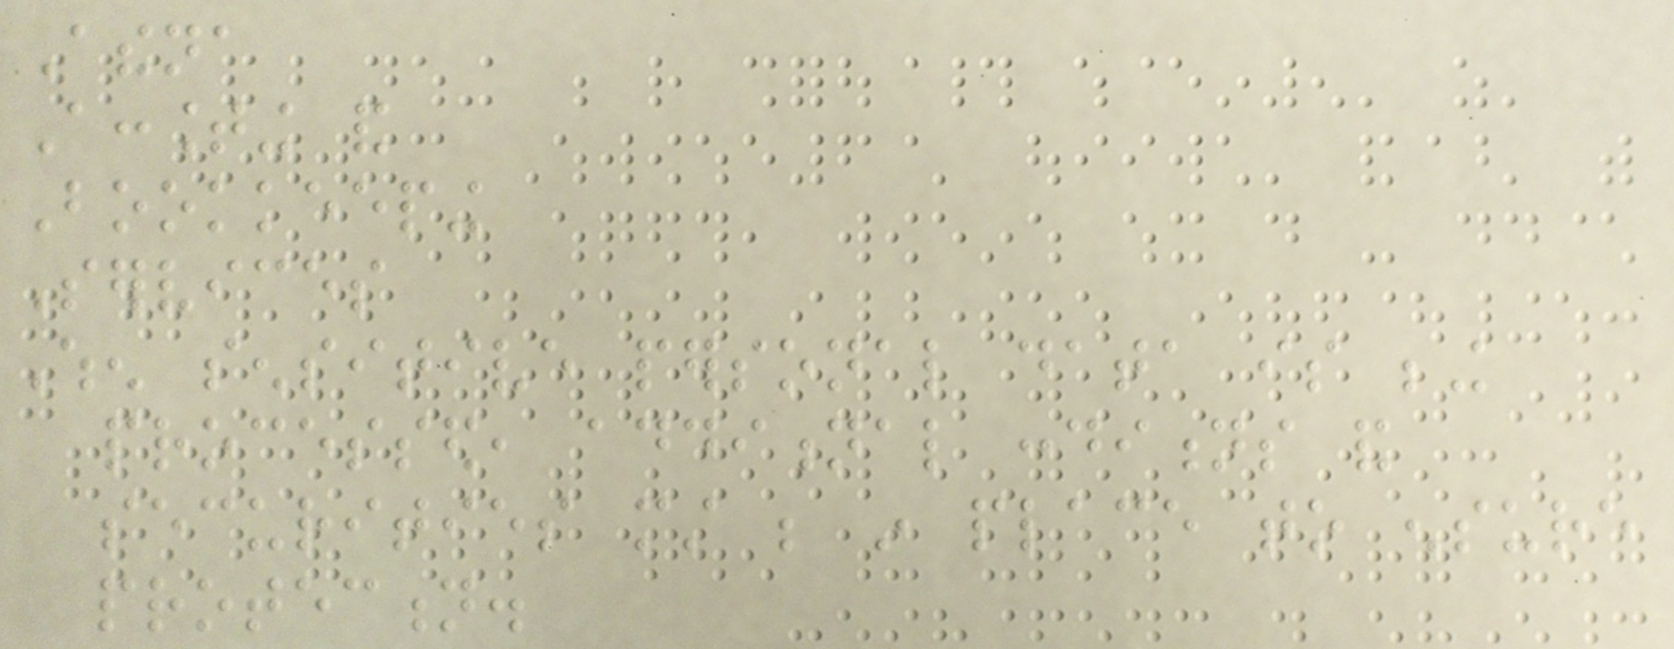Athena
Accounting and
Bookkeeping
Services
When sensitive personal data is being
processed, additional conditions and
securities must be in place to ensure
protection.
